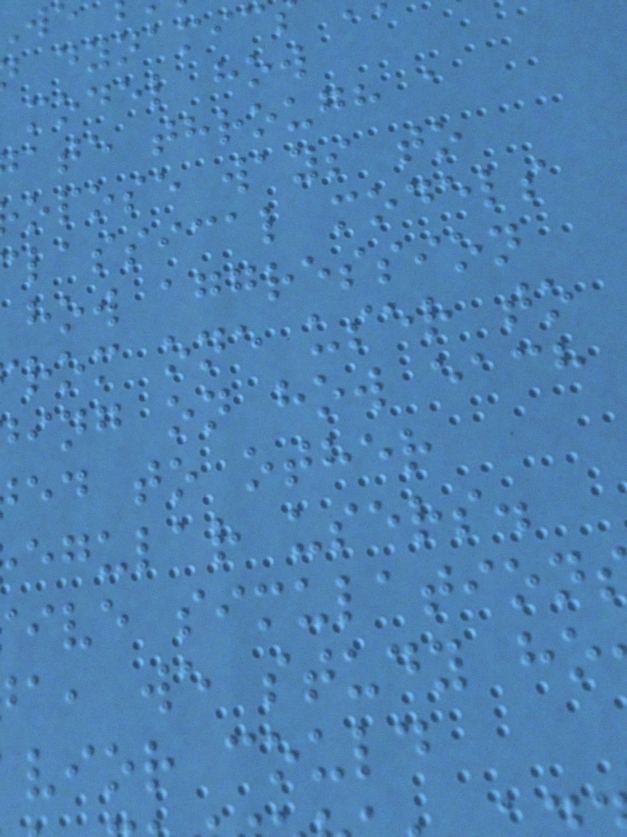model how
ate through a
opose ways to
lassical models
how aggression
rom one user to
ing on how each
ed to other
egular users.
ive simulation
a, we study ho
vior could
